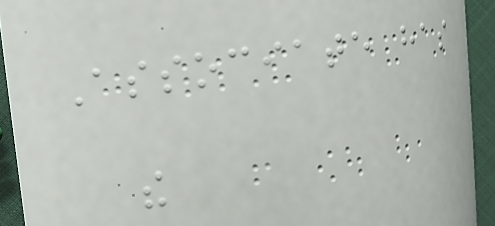Associate has
the
